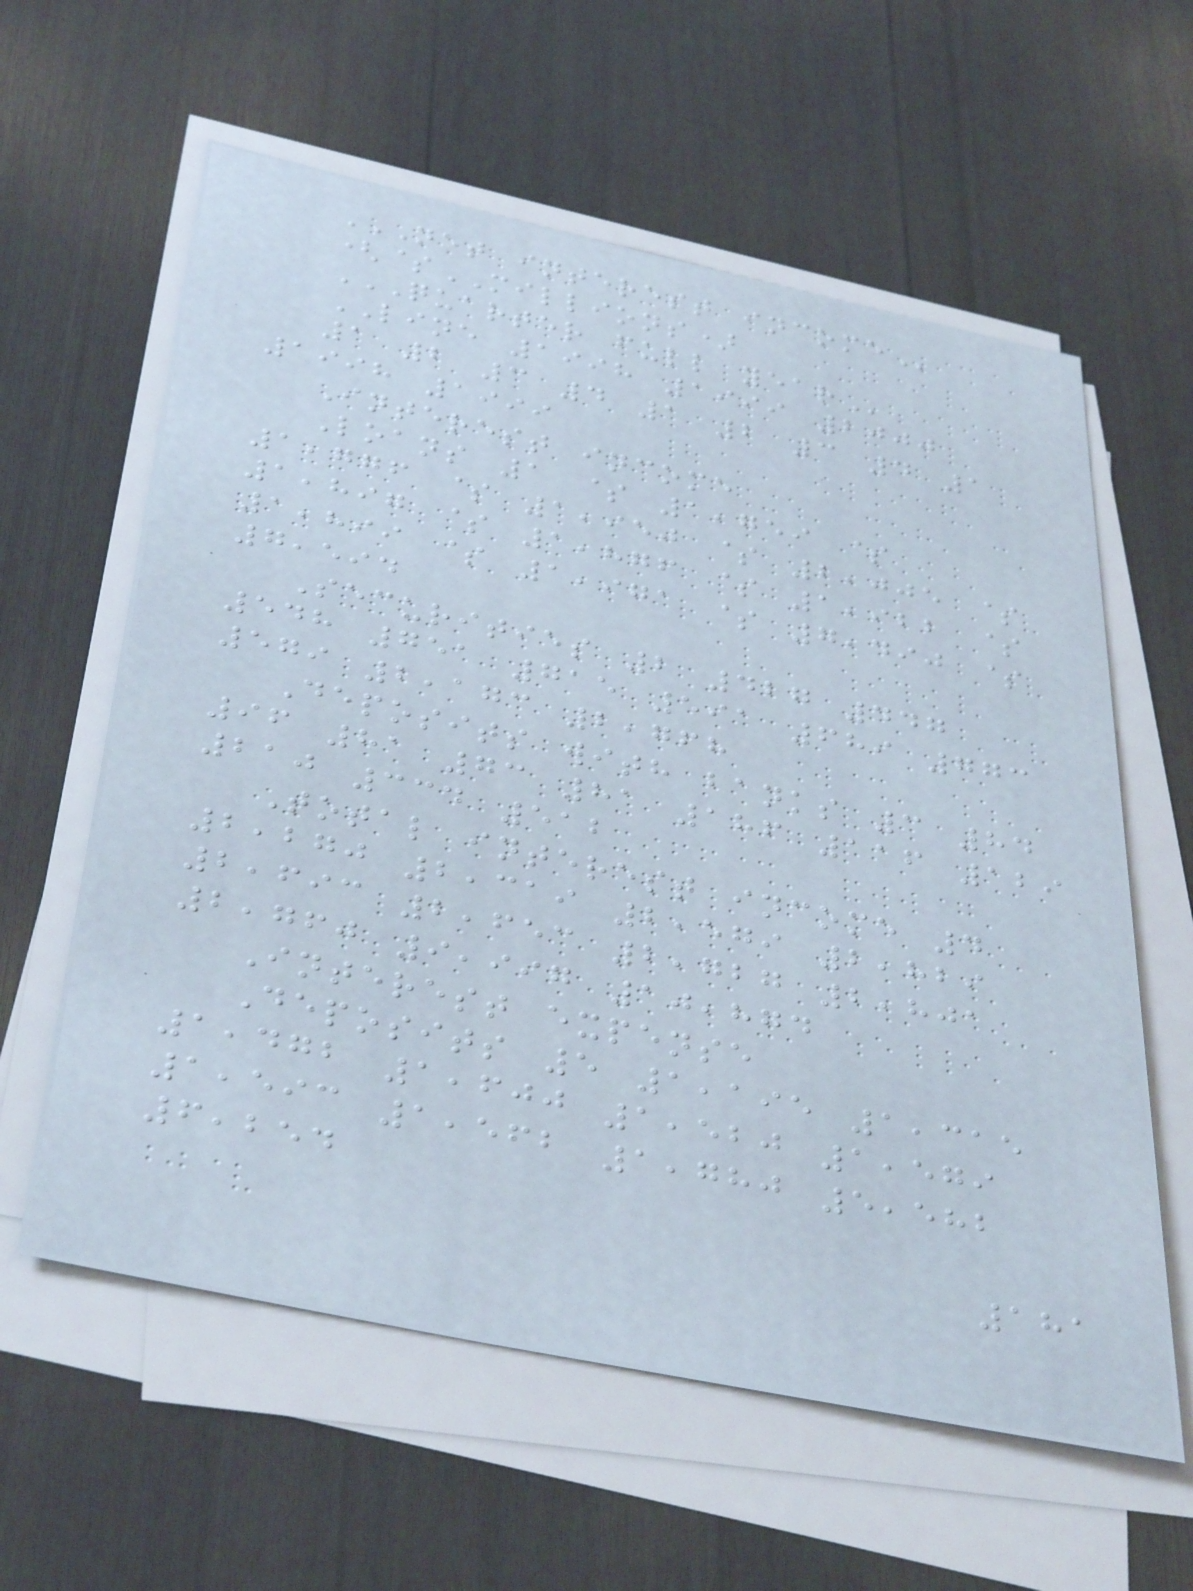NET INTEREST INCOME
($MILLIONS)
QUARTER FULL YEAR
LINE 1998 1999 2000
1 2 3 4 1 2 3 4 1
1998 1999
Interest income
Loans 1 $ 1,759 $
1,776 $ 1,950 $ 2,005 $
1,897 $ 1,876 $ 1,922 $
1,899 $ 1,971 $ 7,490 $
7,594
Securities 2 427 447
548 751 715 591 689 773
579 2,173 2,768
Deposits with banks 3 84
96 81 73 81 186 116 129
210 334 512
Total interest income 4
2,270 2,319 2,579 2,829
2,693 2,653 2,727 2,801
2,760 9,997 10,874
Interest expense
Deposits 5 1,195 1,315
1,472 1,600 1,520 1,579
1,593 1,562 1,780 5,582
6,254
181
